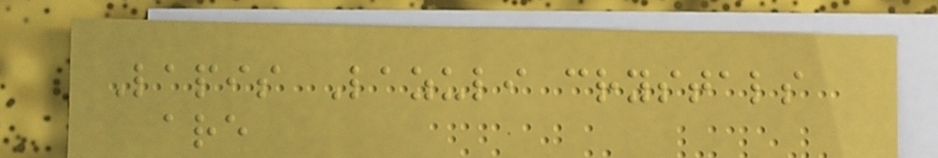Lapis Lazuli crystals
are
